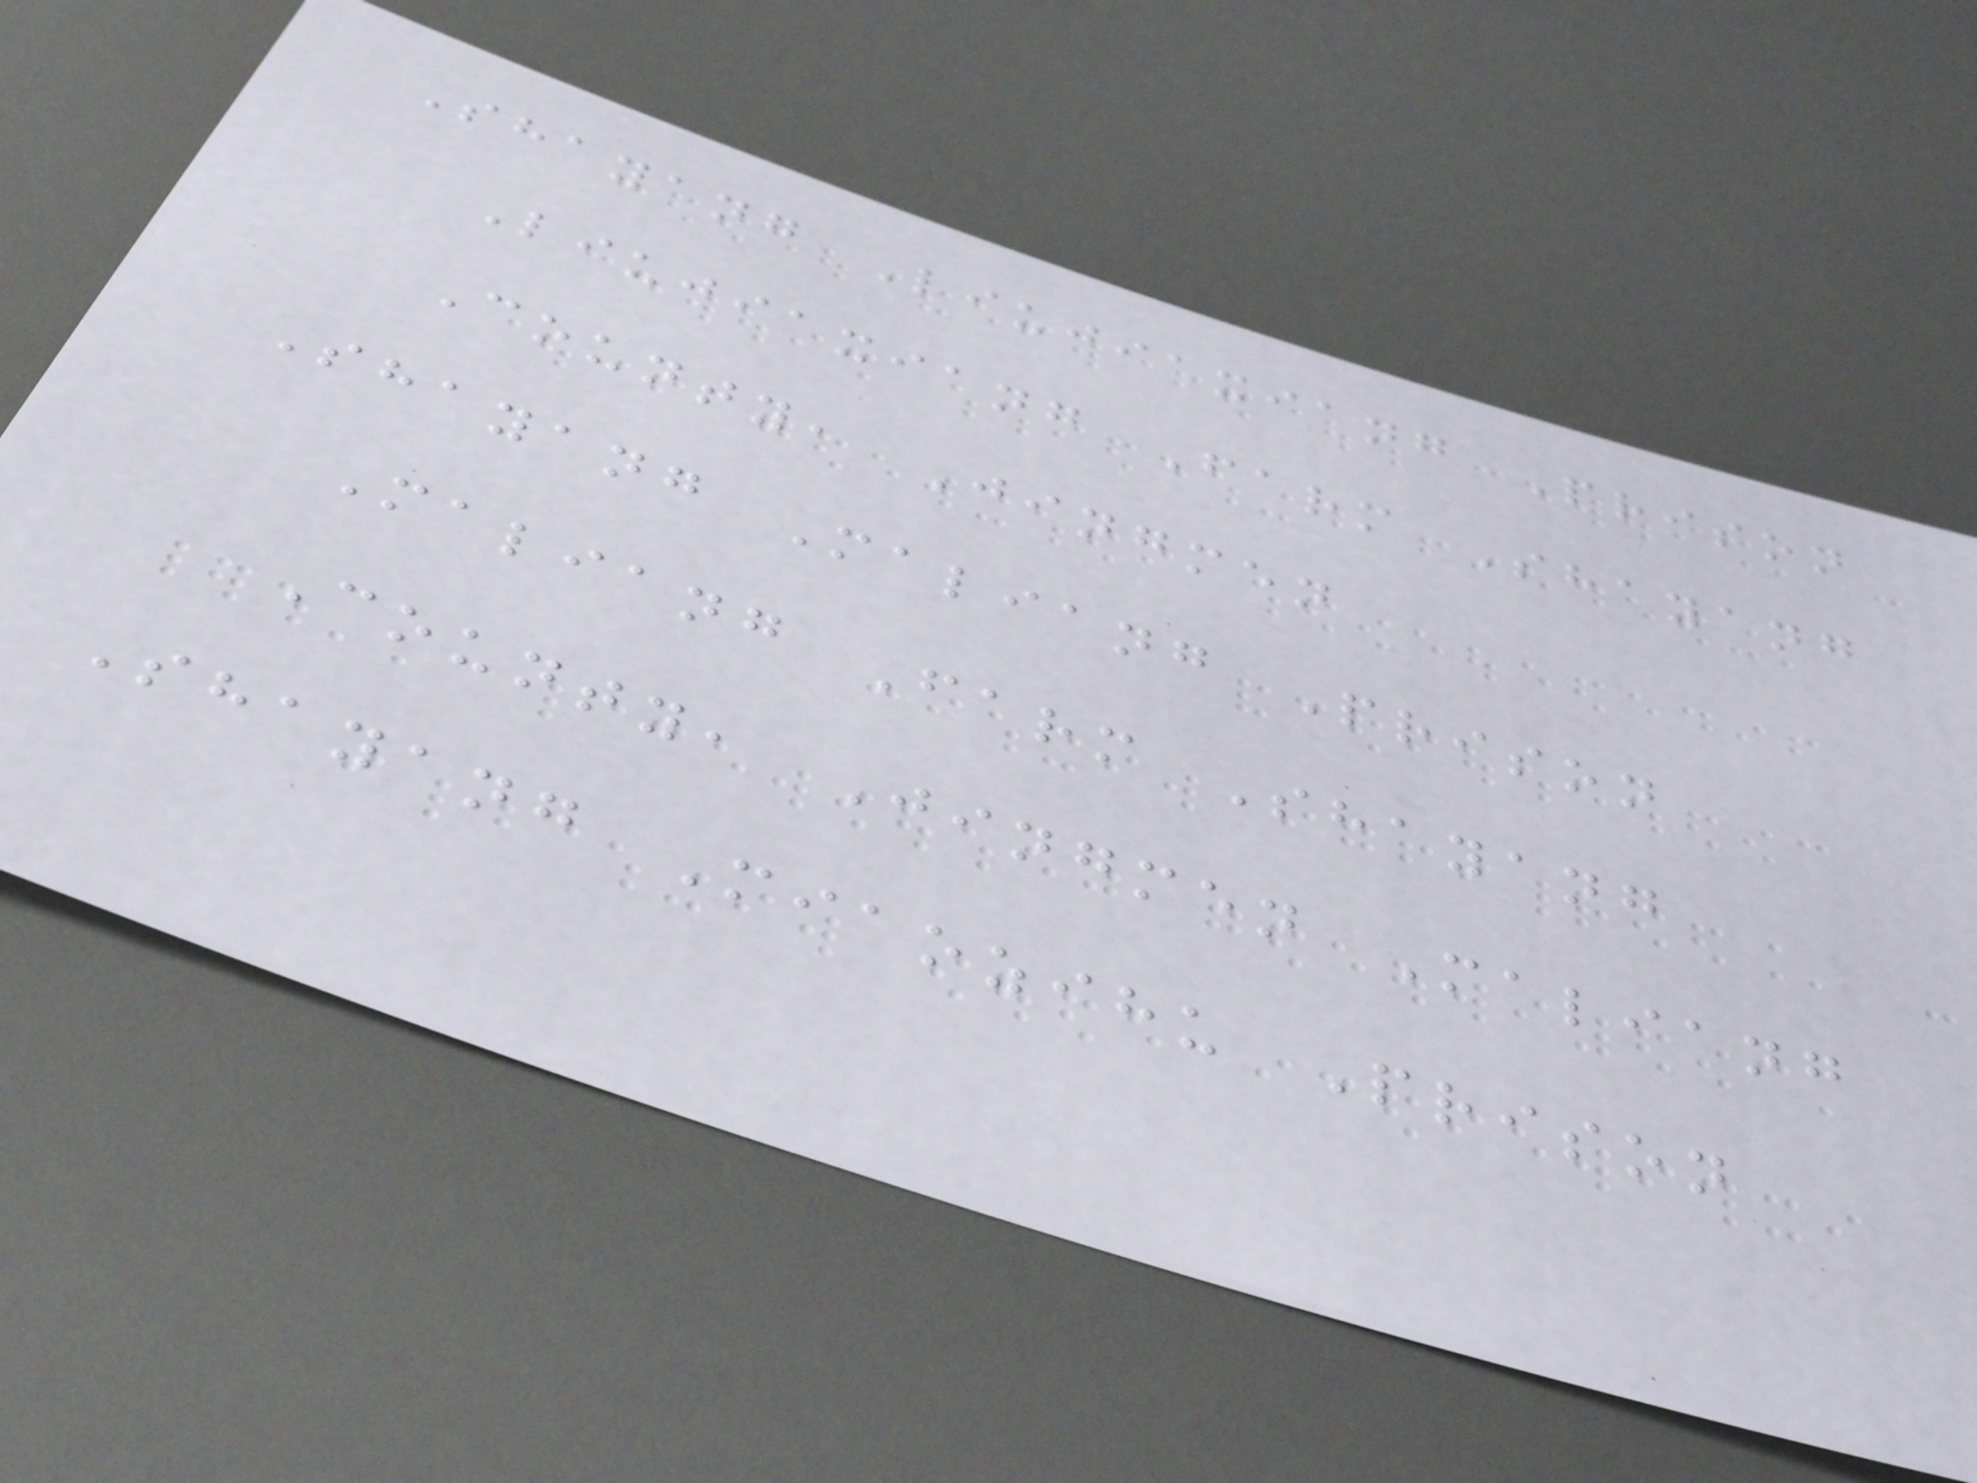Shayang Liujiaxiang Prison
Liujiaxiang Farm Shayang
County, Jingmen
Shayang Maliang Prison
Maliang Farm Shayang
County, Jingmen Maliang
Shayang Miaozihu Prison
